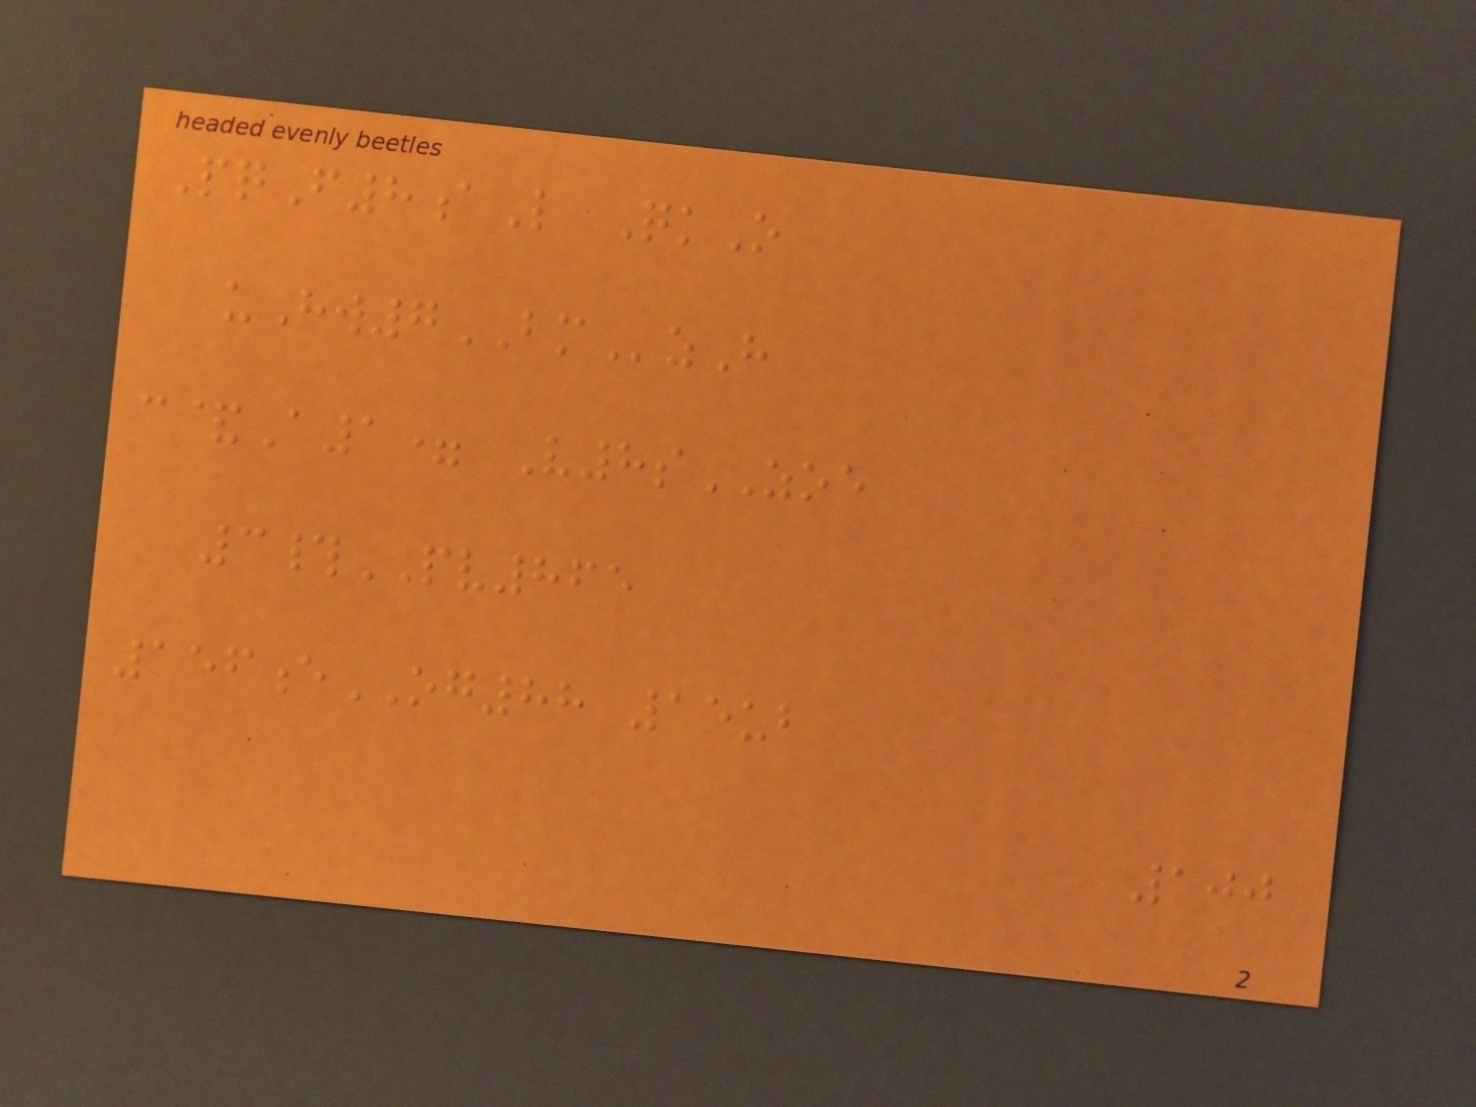PqF8aL QkO
uHw7BMzH
c&A1= V8sZOE
3#PV865
156eOG88 15ub
100
